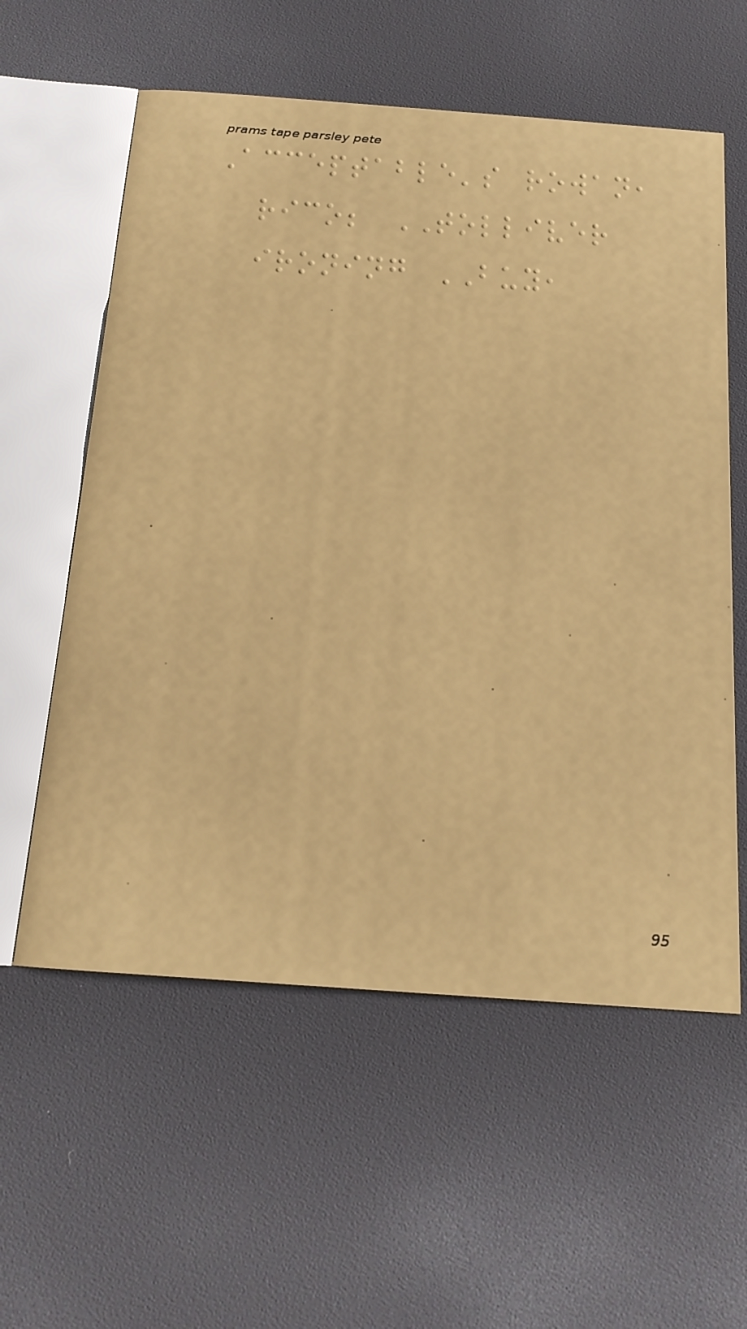Acceptable's rowan,
rico; TOLLIVER
ironing BUY,
